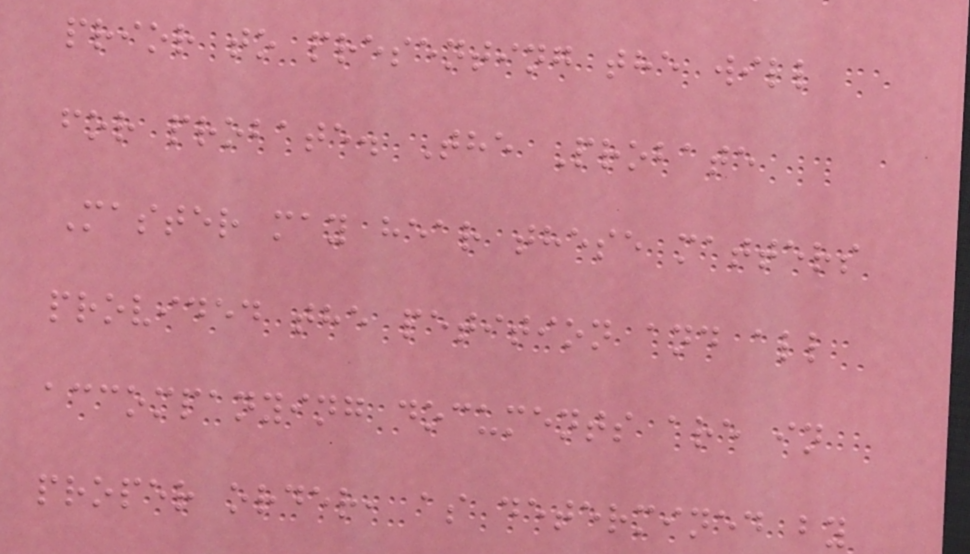prior to presenting the will
for probate. The Probate
Master may hear these matters
provided the petition and all
accompanying documents are in
proper order, as determined by
